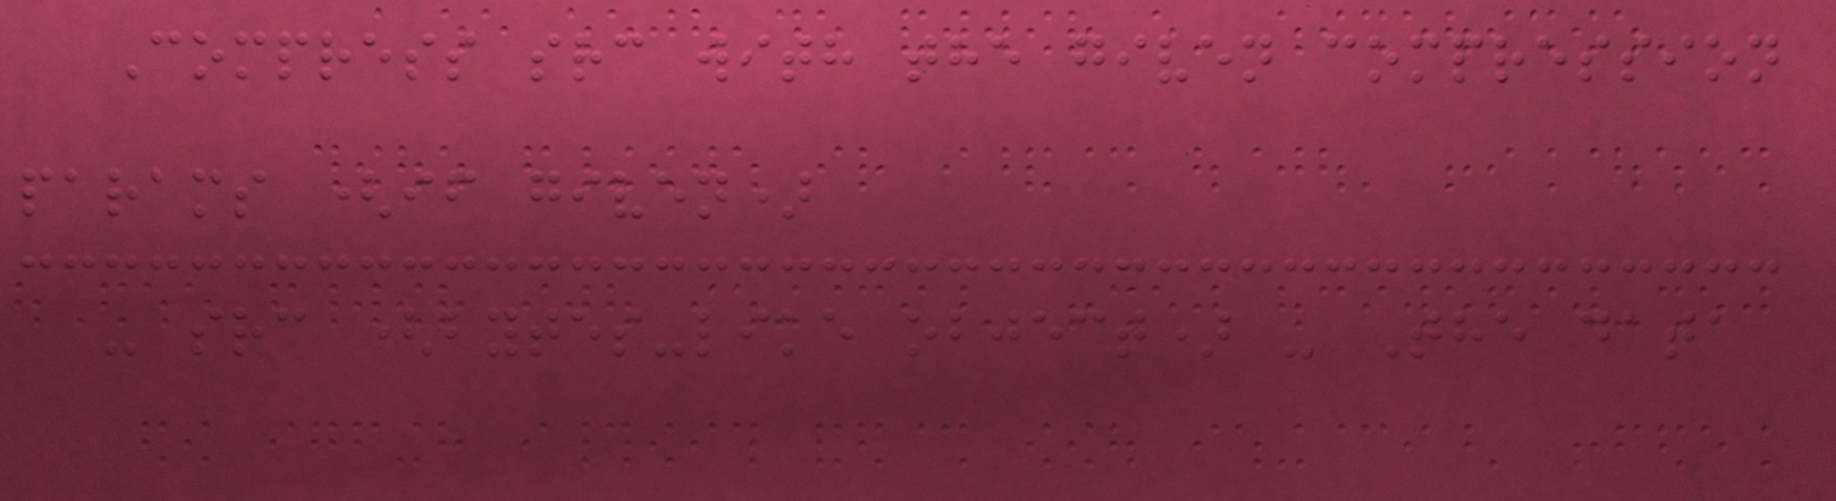Compress src with the given compression
params (if given)
- src (bytes-like object) - The data
